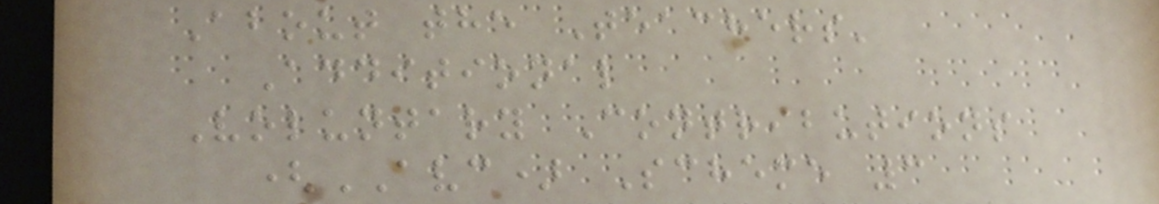About the Teachers'
Additional
Voluntary Contributions
(AVC) Scheme 3
